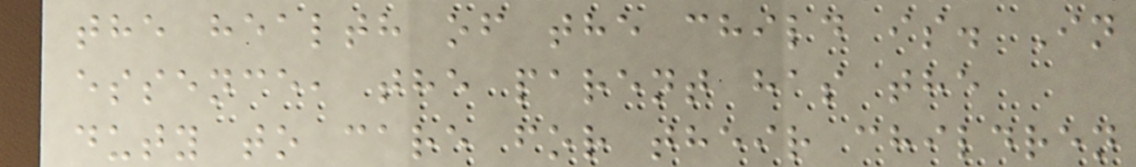the health of the child is. In
essence, the parent has the
duty to care for their children
